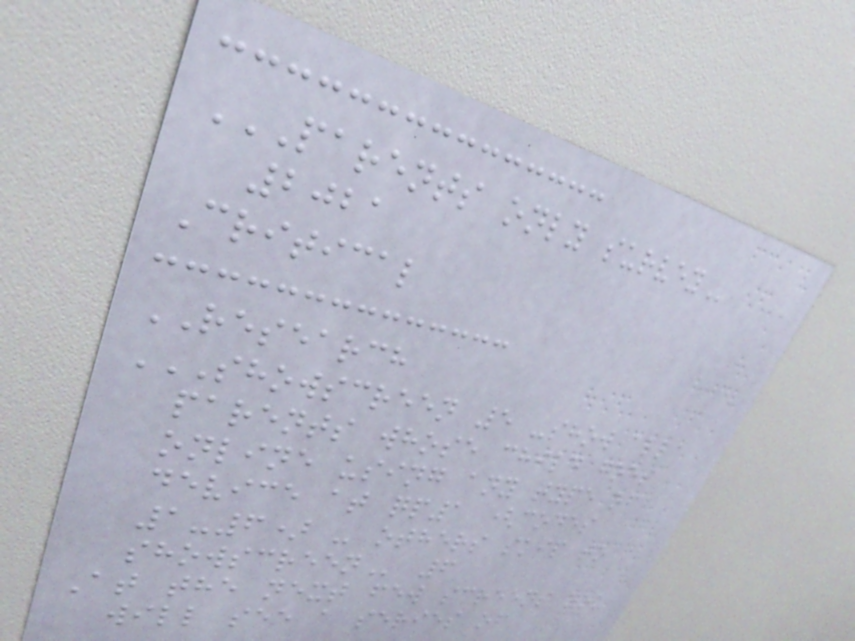PARENTS ONLY SURVEY
2021
Critical
RESEARCH
SHOWSCREEN 5 -SHOW ALL
PARENTS WHOSE CHILD GOES
ONLINE USING ANY TYPE OF
DEVICE AT QP1 (CODES
1-6) - OTHERS SKIP TO
SHOWSCREEN 6
At the next few screens you
will see a series of
